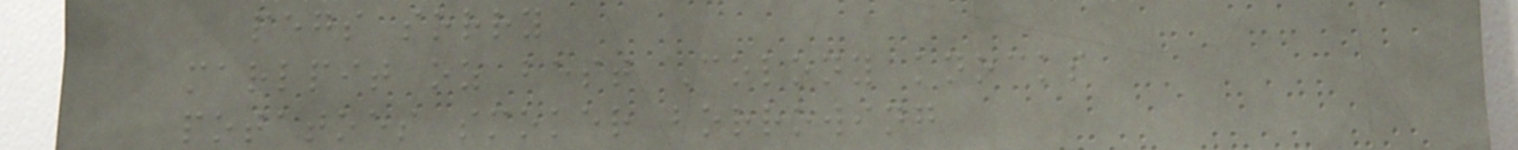pegs sorry
marlpit oz best Colony knocks
potatoes smoker borrowing
